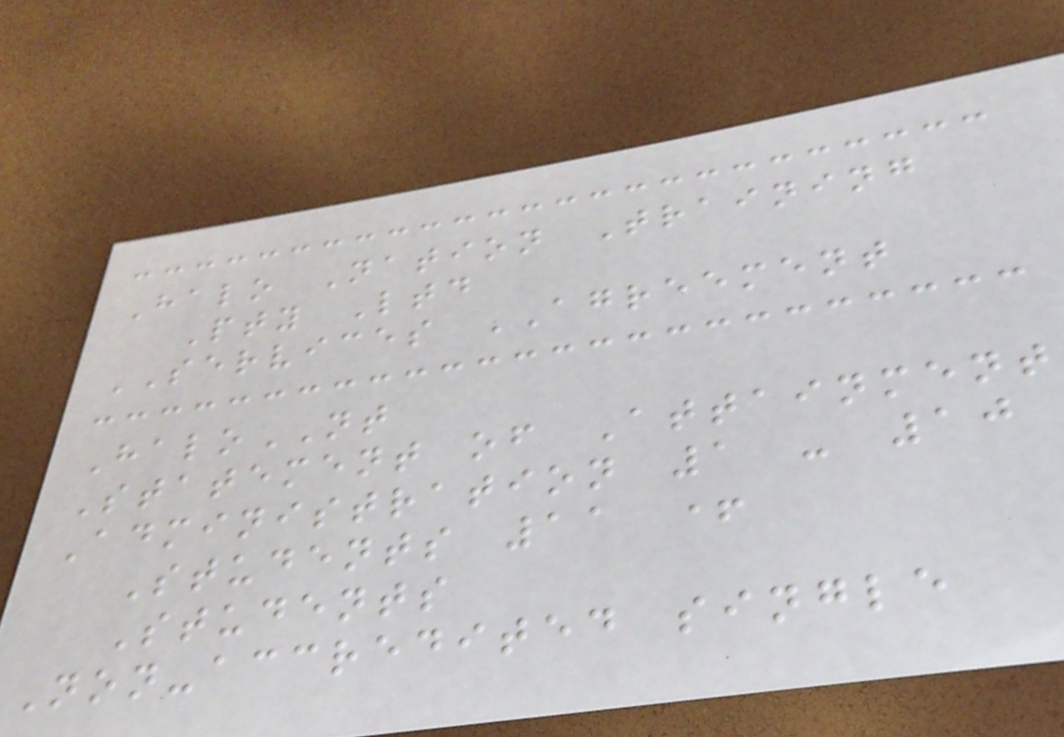Halo Nation Training
Pty Ltd
SERVICES AGREEMENT
HaloNT
Statement of Attainment
Administration 1 - 10
Students 11 +
Students
Non-accredited single
